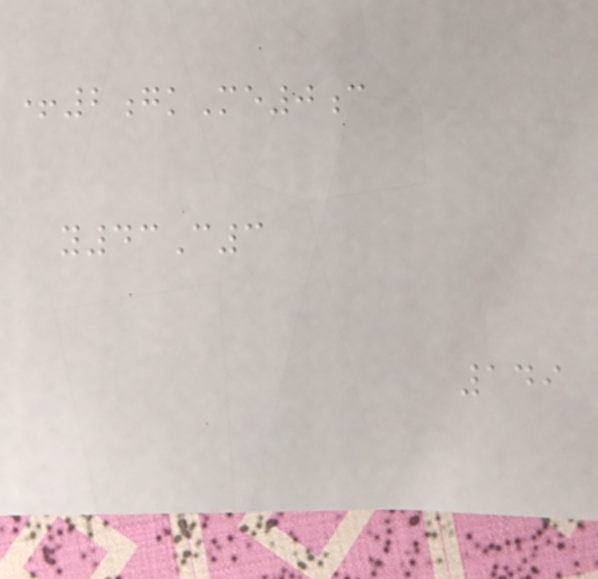+2gkMe0c
y43C3
149
